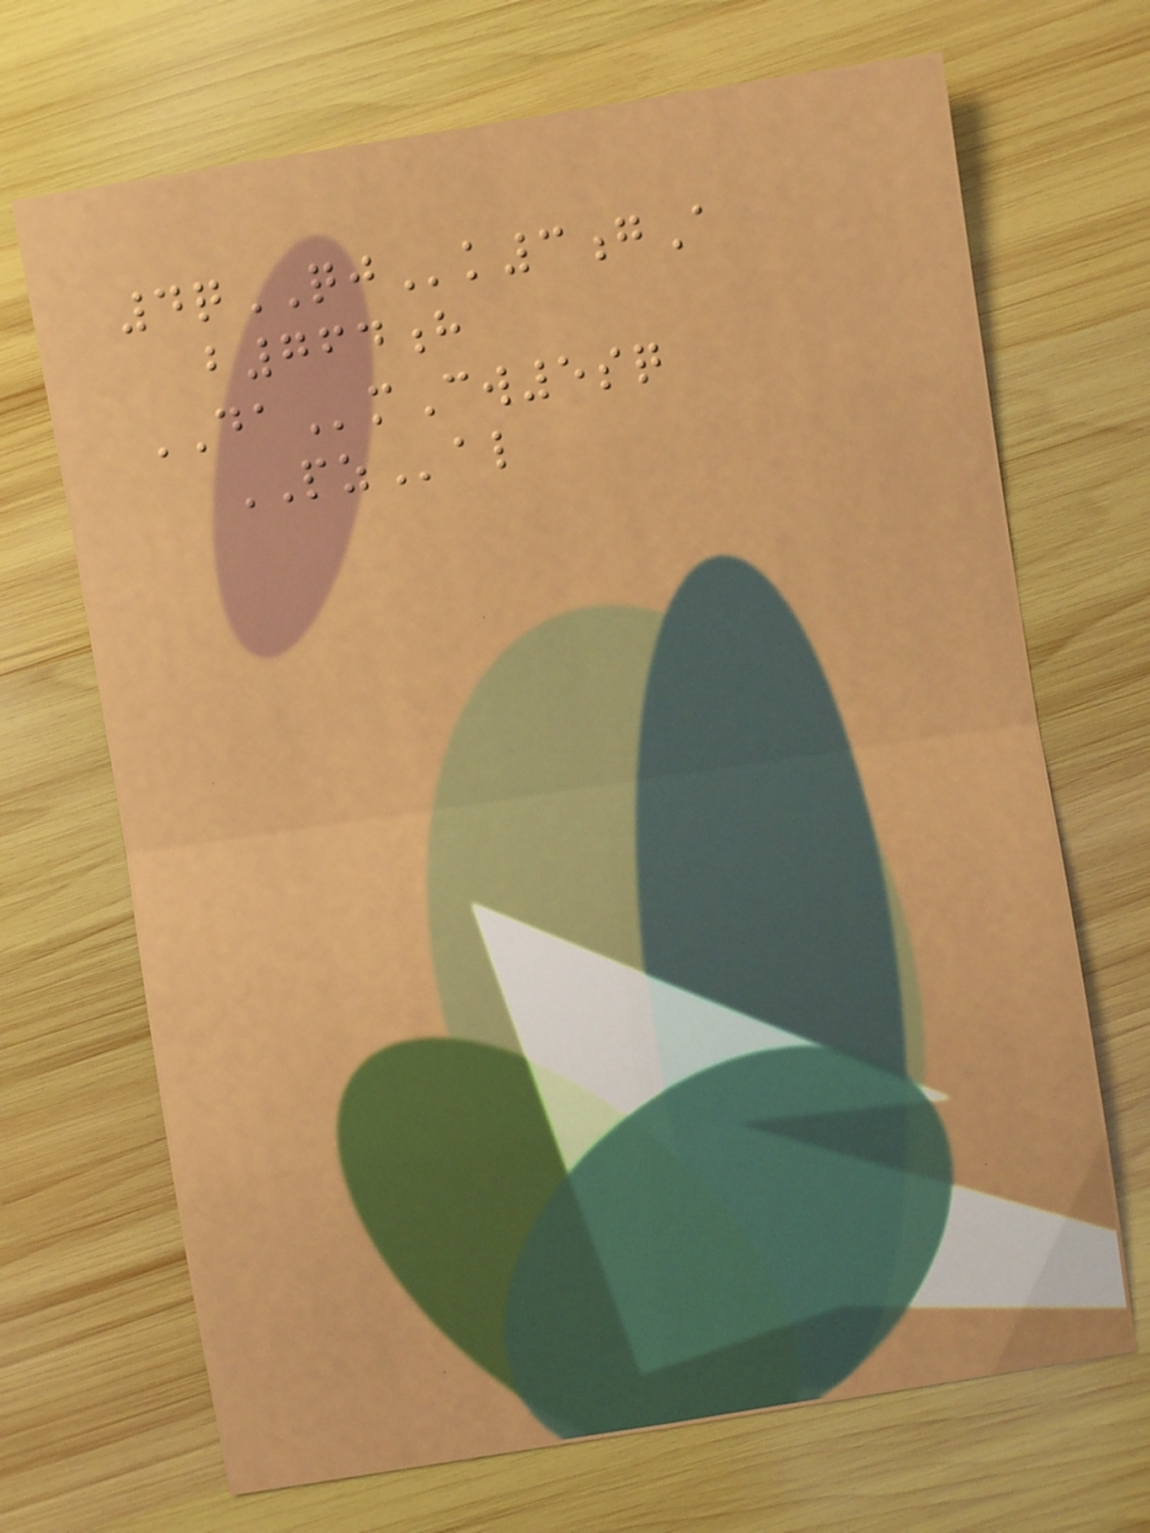4qQJk3gA
b764h
DAmCw5sq
PZal
